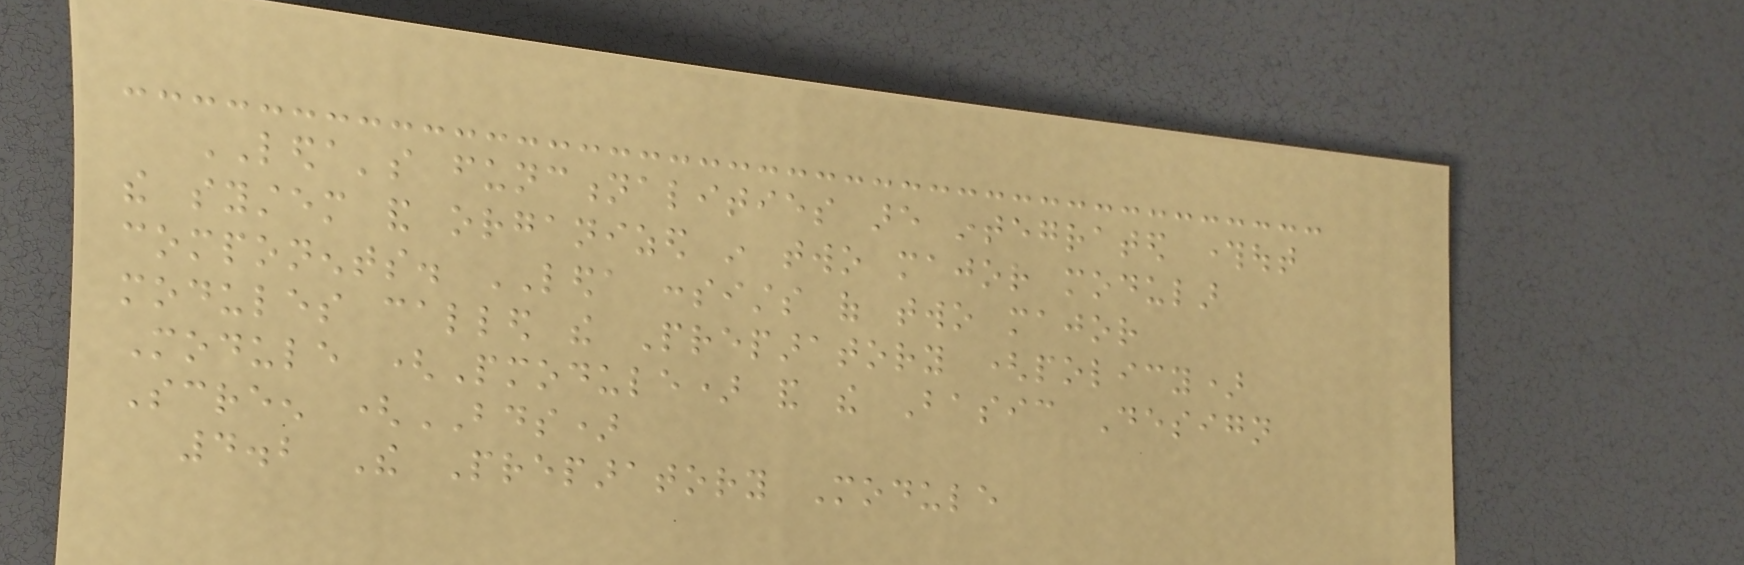LEDA's functionalities are integrated throughout
the system and organized in two major modular
components. LEDA consists of two major
modules called the Preparatory (policy)
Module (Pmodule) and the Basic Design
Screen (BDS)
4.2 The Preparatory Module
